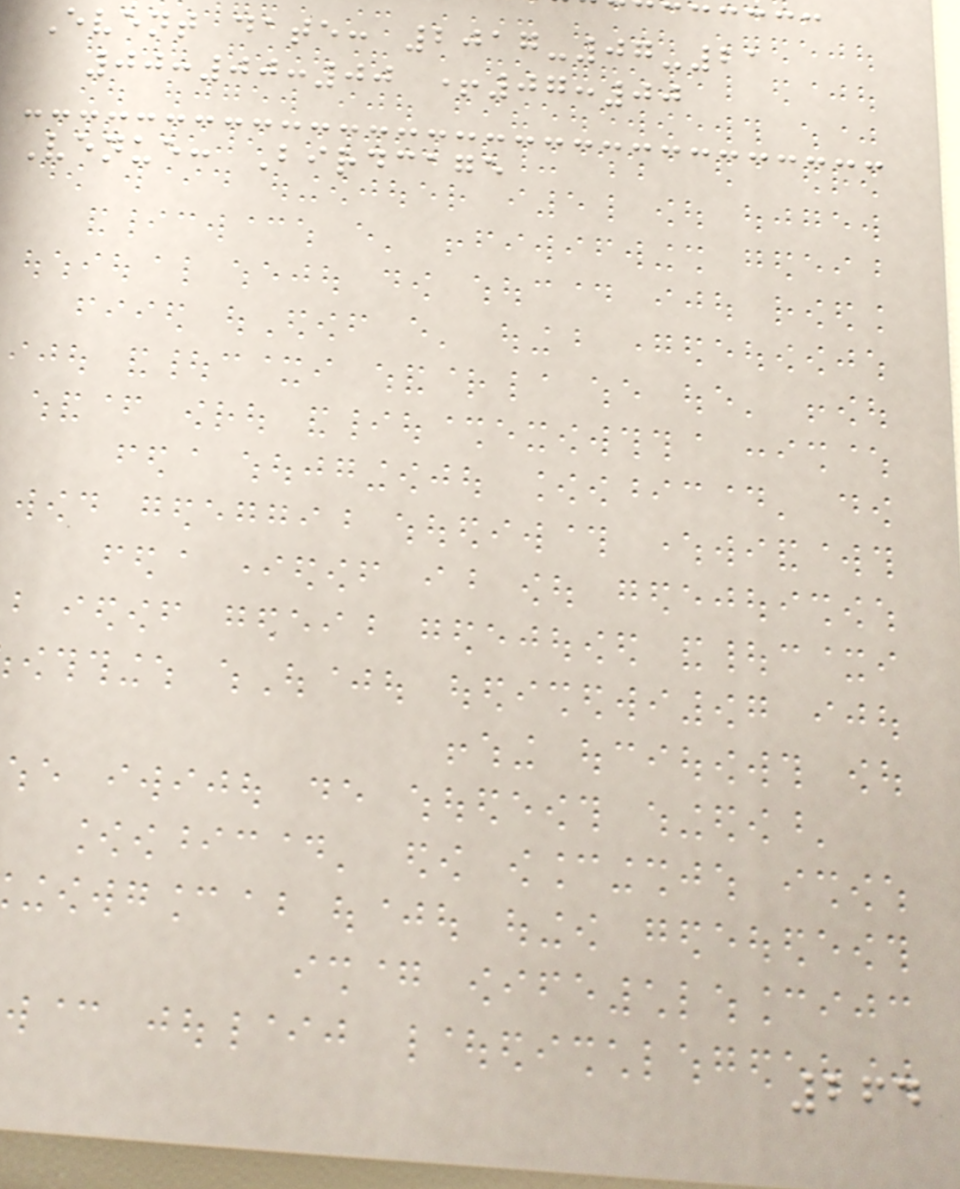Event date: 2017-07-21
00:00:00 +07:00
Venue: Birdcage
264
